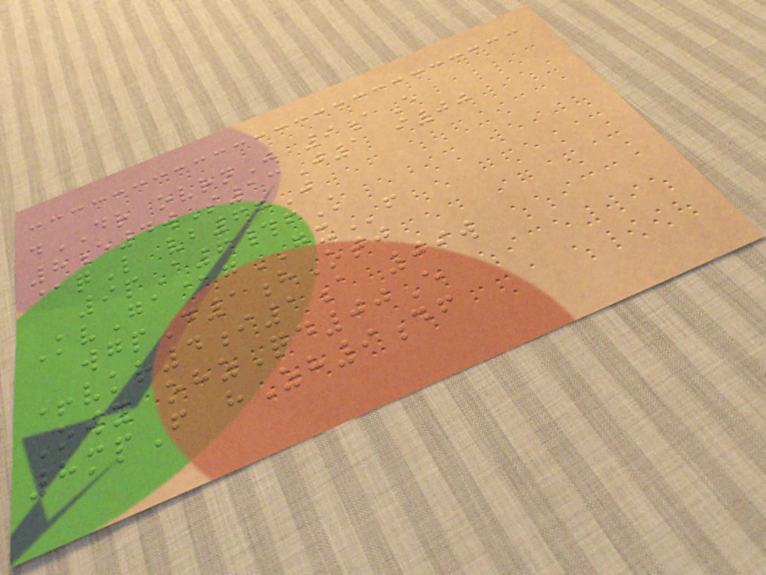dDR ovrnJ 9aE
8e4wS13J1 i00
@qL vb67J
9pA6#fK
KvGa@gGXf
wgpD1hOtj
+vkr4i1a 09w
Owy ohzQd00E
8mpF hZh9df
